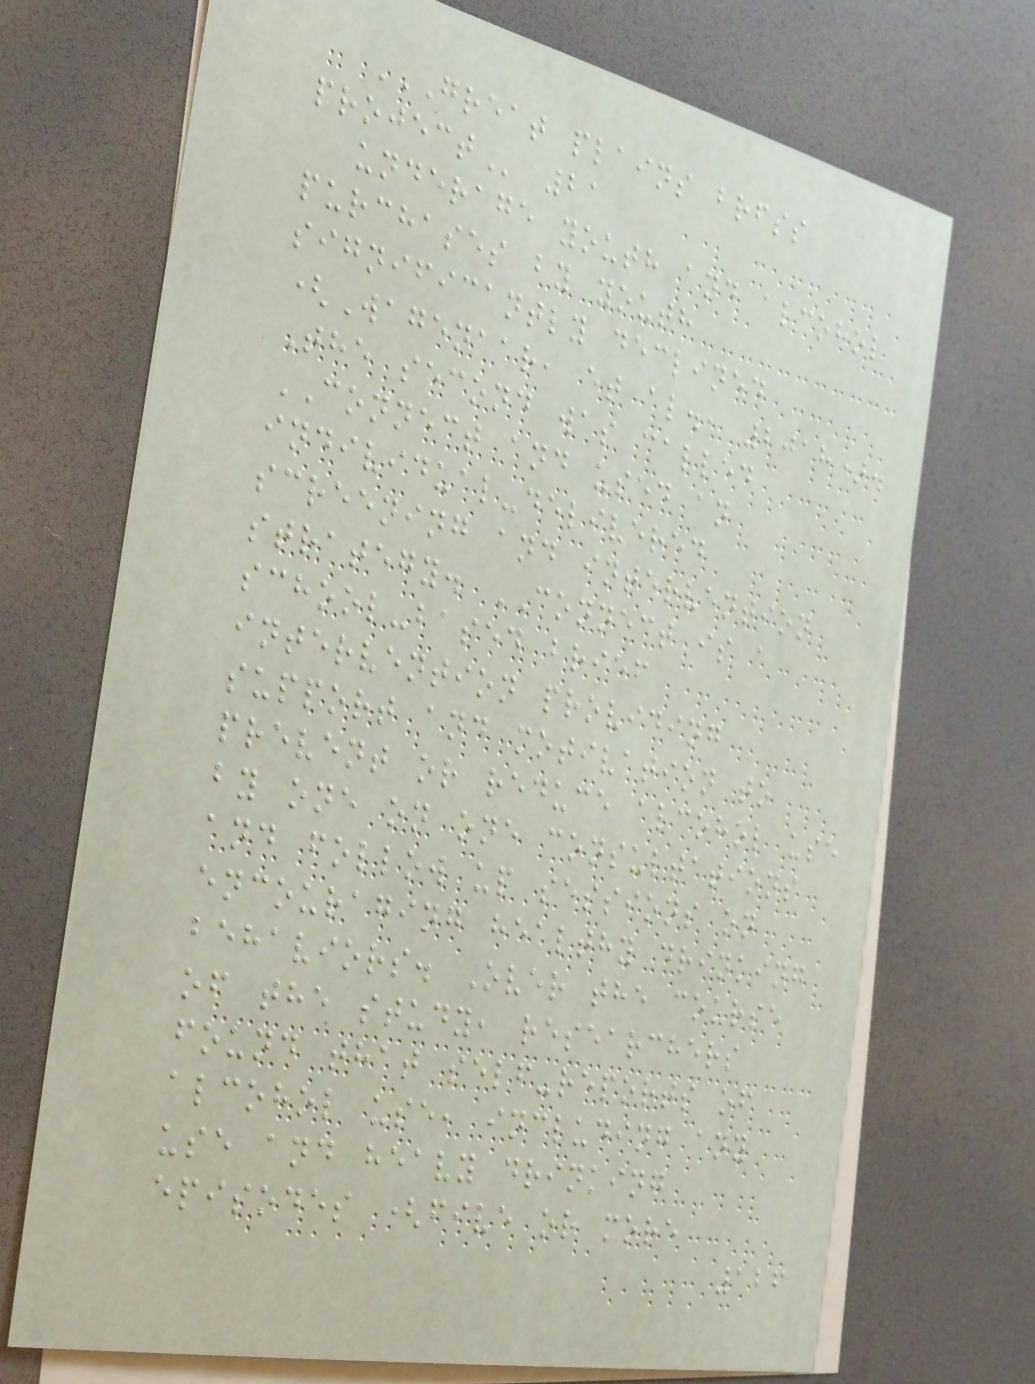GREAT PLAINS BRFSS
PROJECT 21
underage youth and alcohol
purchases by youth
significantly declined
(Wagenaar, et al., 2018).
The second was called
CONNECT and used an
individual-delivered
screening and intervention
strategy. CONNECT is a
school-based brief
intervention providing
support and motivation to
prevent or reduce alcohol use
by one on one consultations
and follow up sessions on
encouraging healthy drinking
behaviors. Over the course
of the study, researchers
found that self-reports of
alcohol use, including any
use and heavy drinking
episodes (five or more
126
